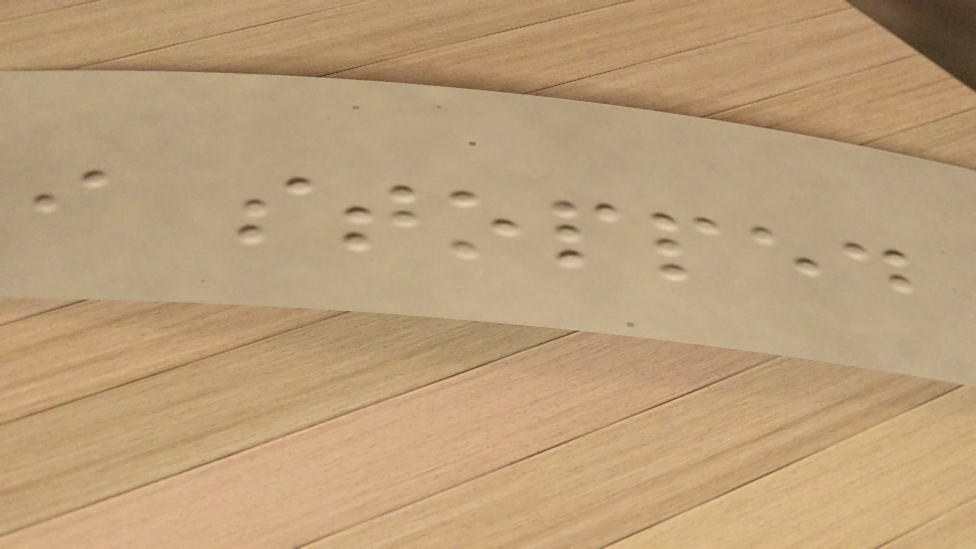i stopped
